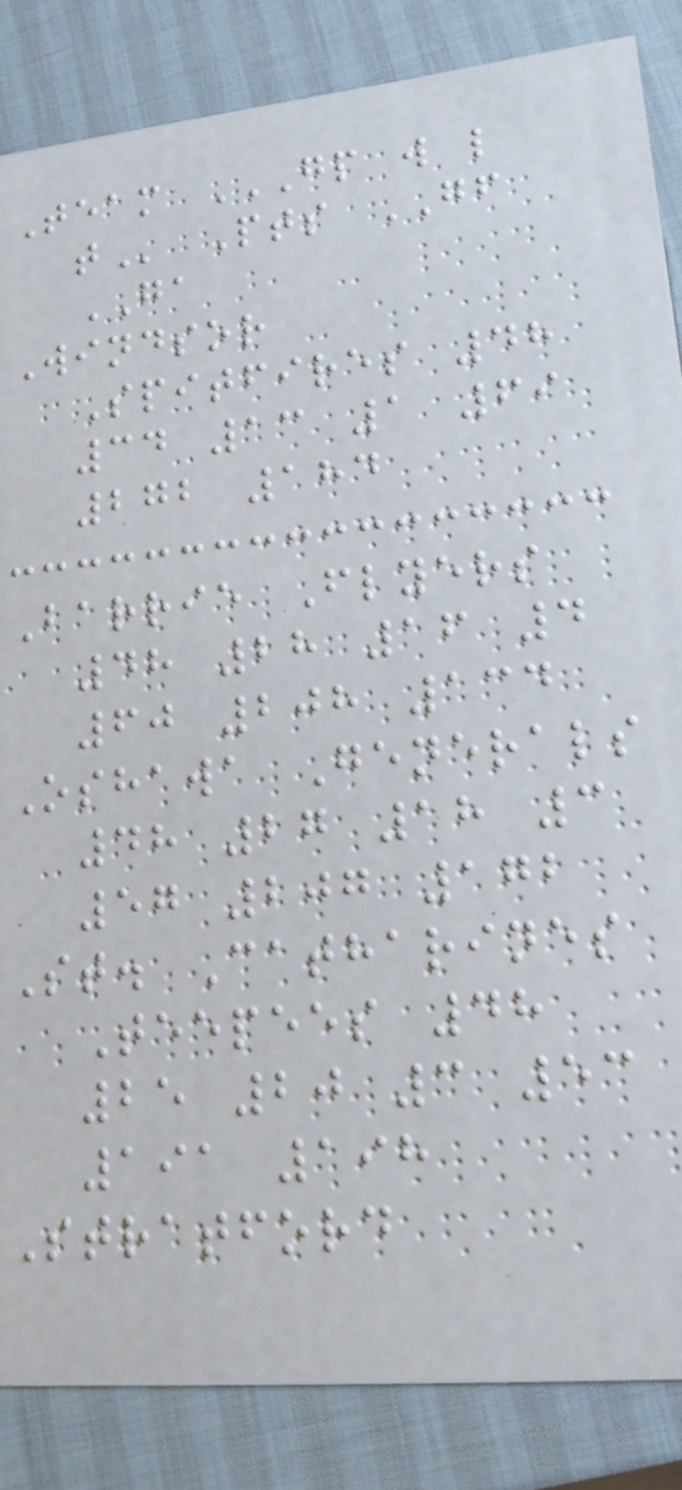Team GP W L
T Pts GF
GA
Windsor
Spitfires 48
34 13 1 69
272 184
Barrie Flyers
48 28 16 4
60 208 134
Oshawa Generals
48 27 18 3
57 207 172
St. Catharines
Teepees 48
25 20 3 53
191 198
Stratford
